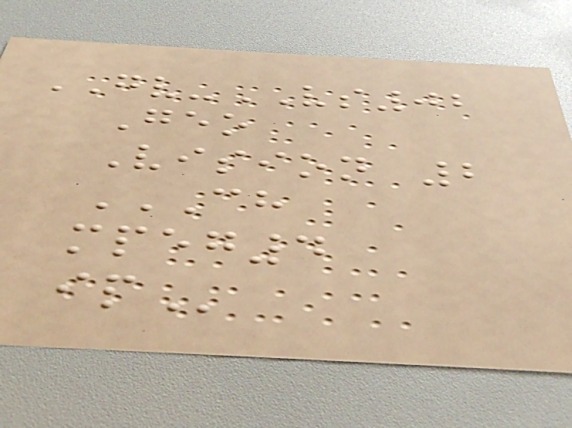GV-VS02
Geo
Vision 2
CH
MPEG4
IP
